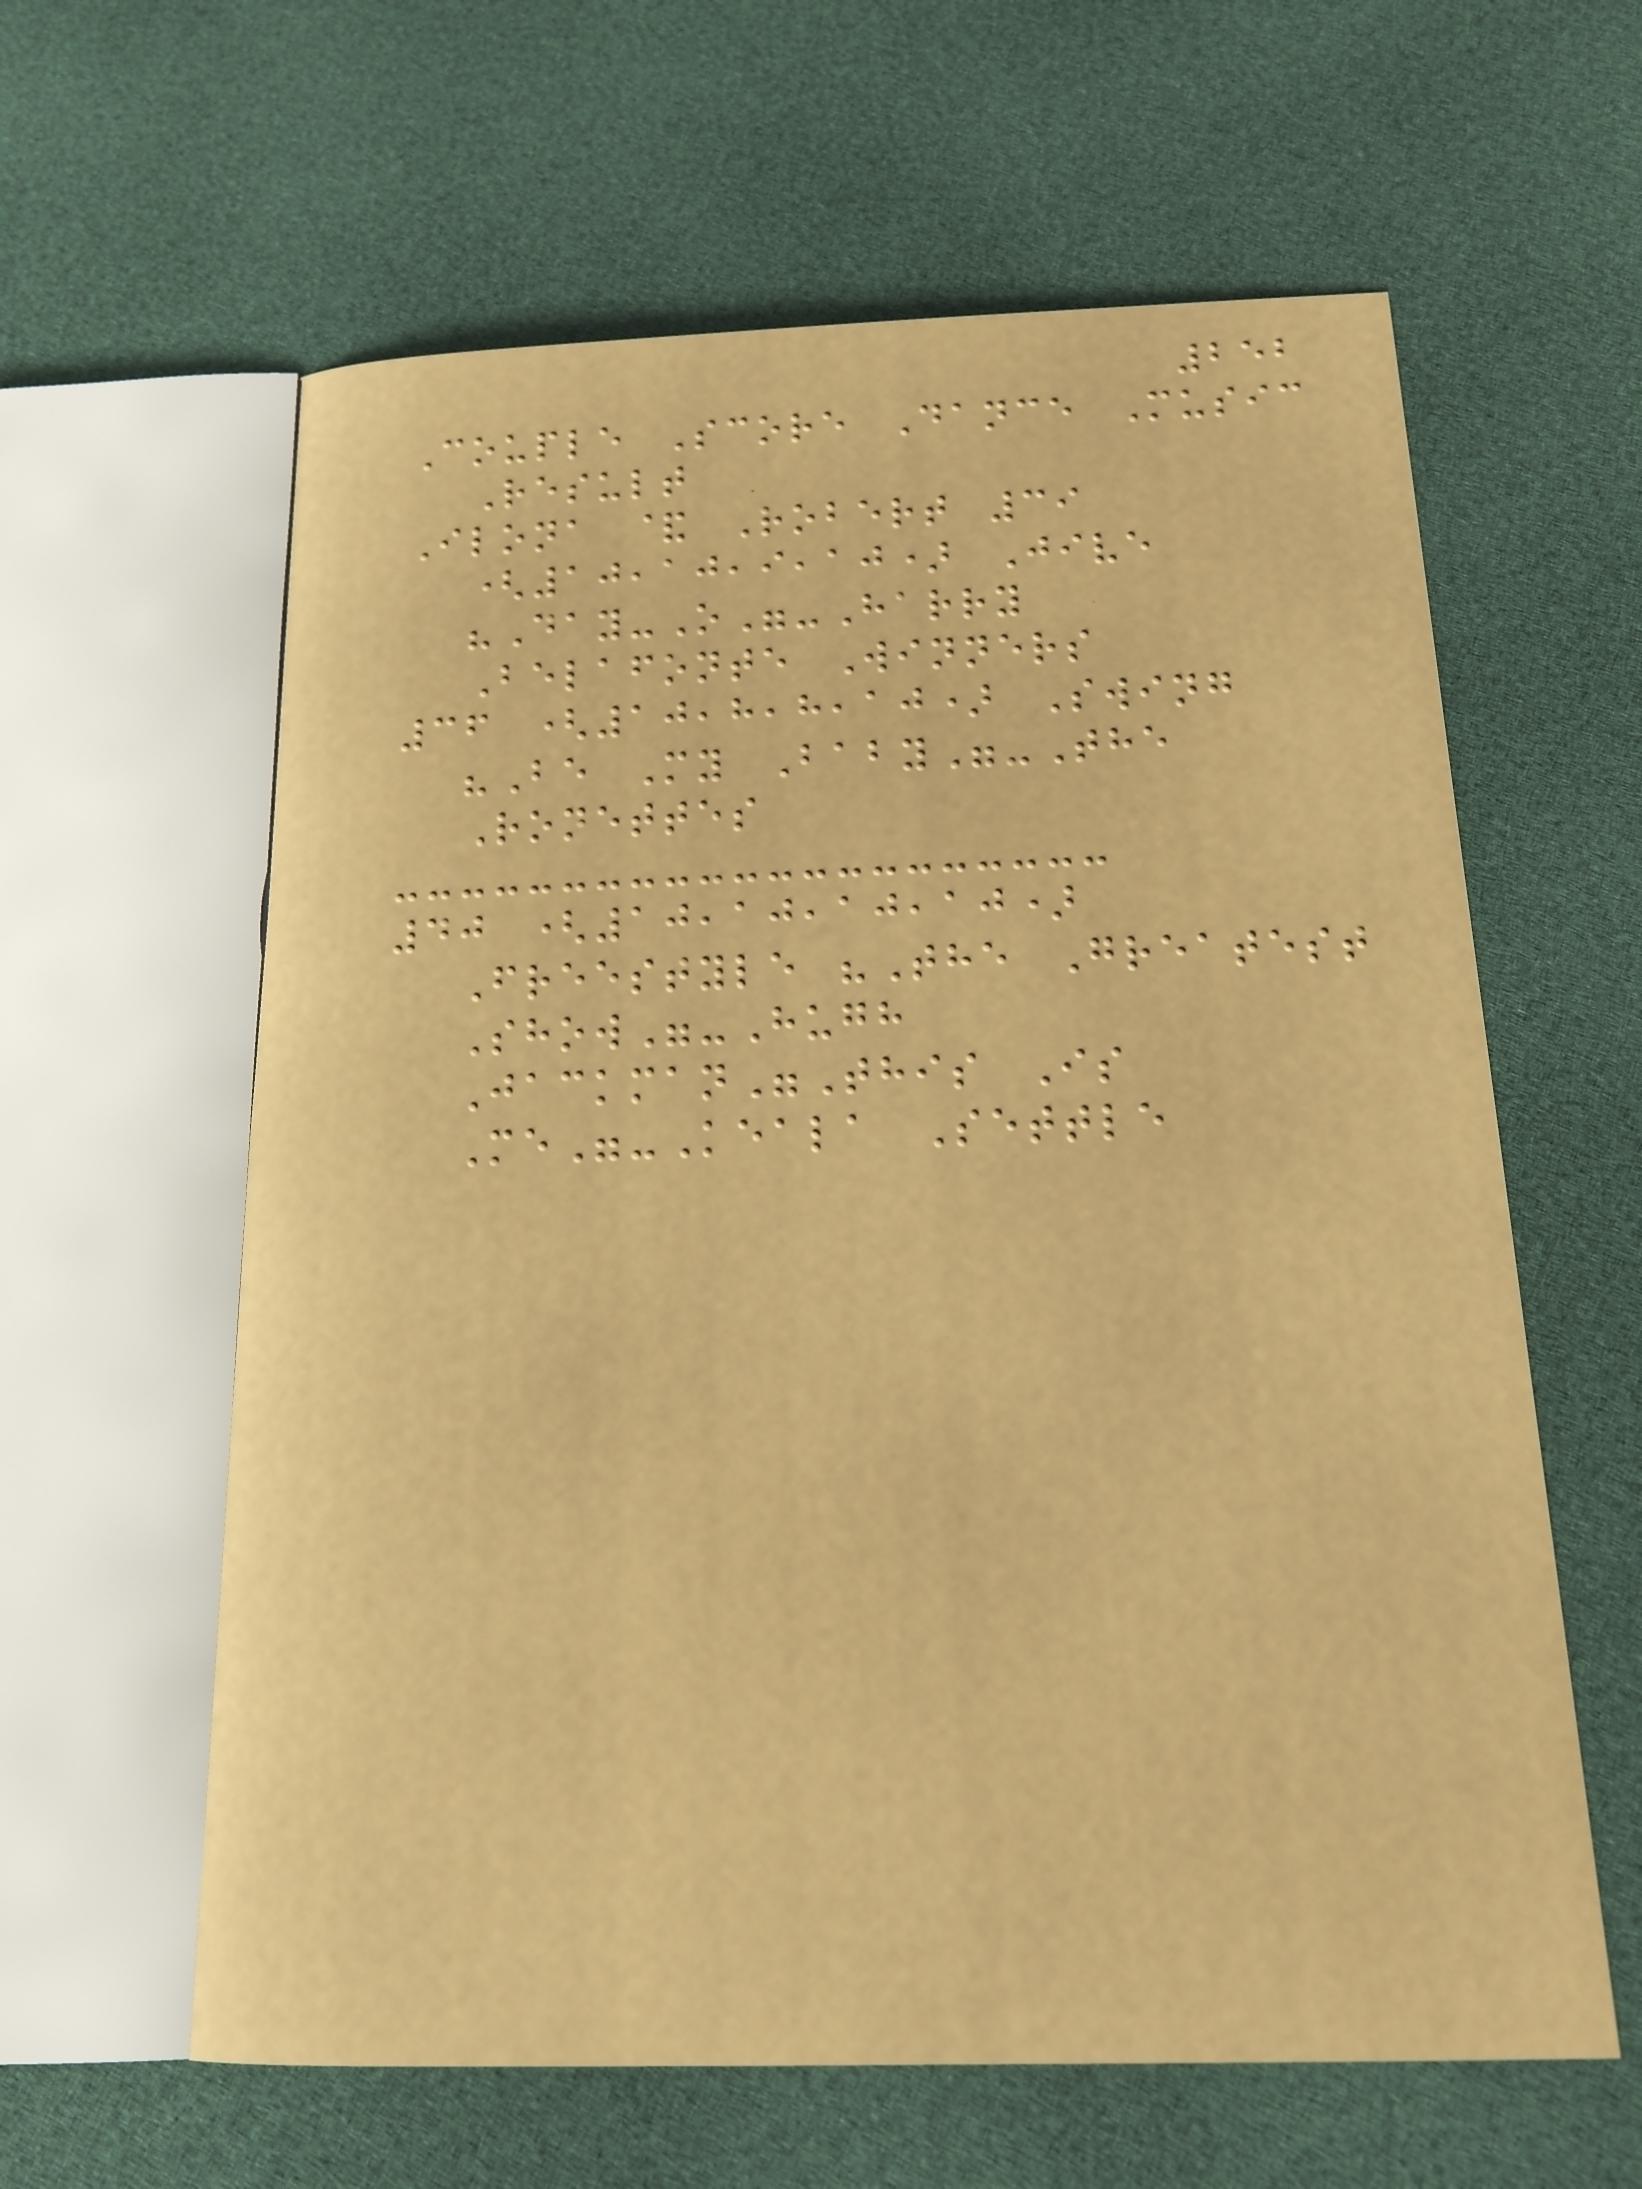252
Couple Score Dance Music
Result
Ilona & Robert 39
(10,10,9,10) Jive
"Day-O"-Harry
Belafonte Winners
36 (10,8,8,10) Swing
"Be My Baby"-The
Ronettes
40 (10,10,10,10)
Freestyle "The Greatest
Show"-Hugh
Jackman"This Is
Me"-Keala Settle
